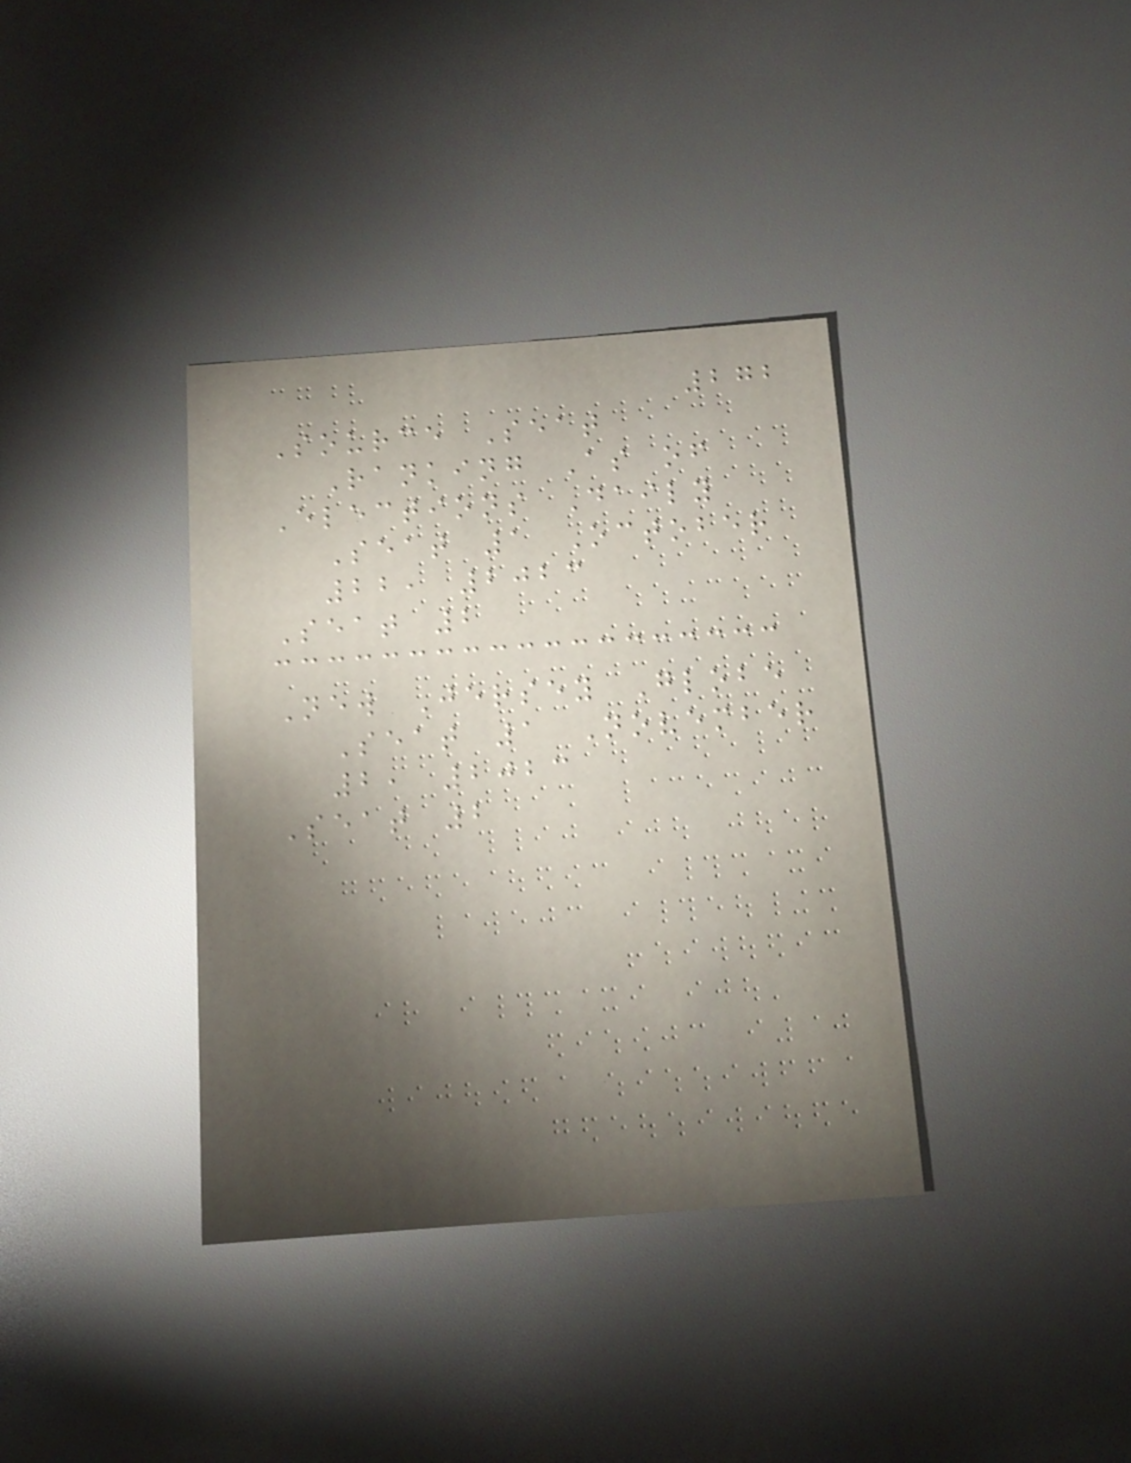272
Source Seat
Ranking As of
Elections Daily
Seat 1 October
22, 2023
Seat 2
New Jersey Globe
Seat 1 November
2, 2023
Seat 2
